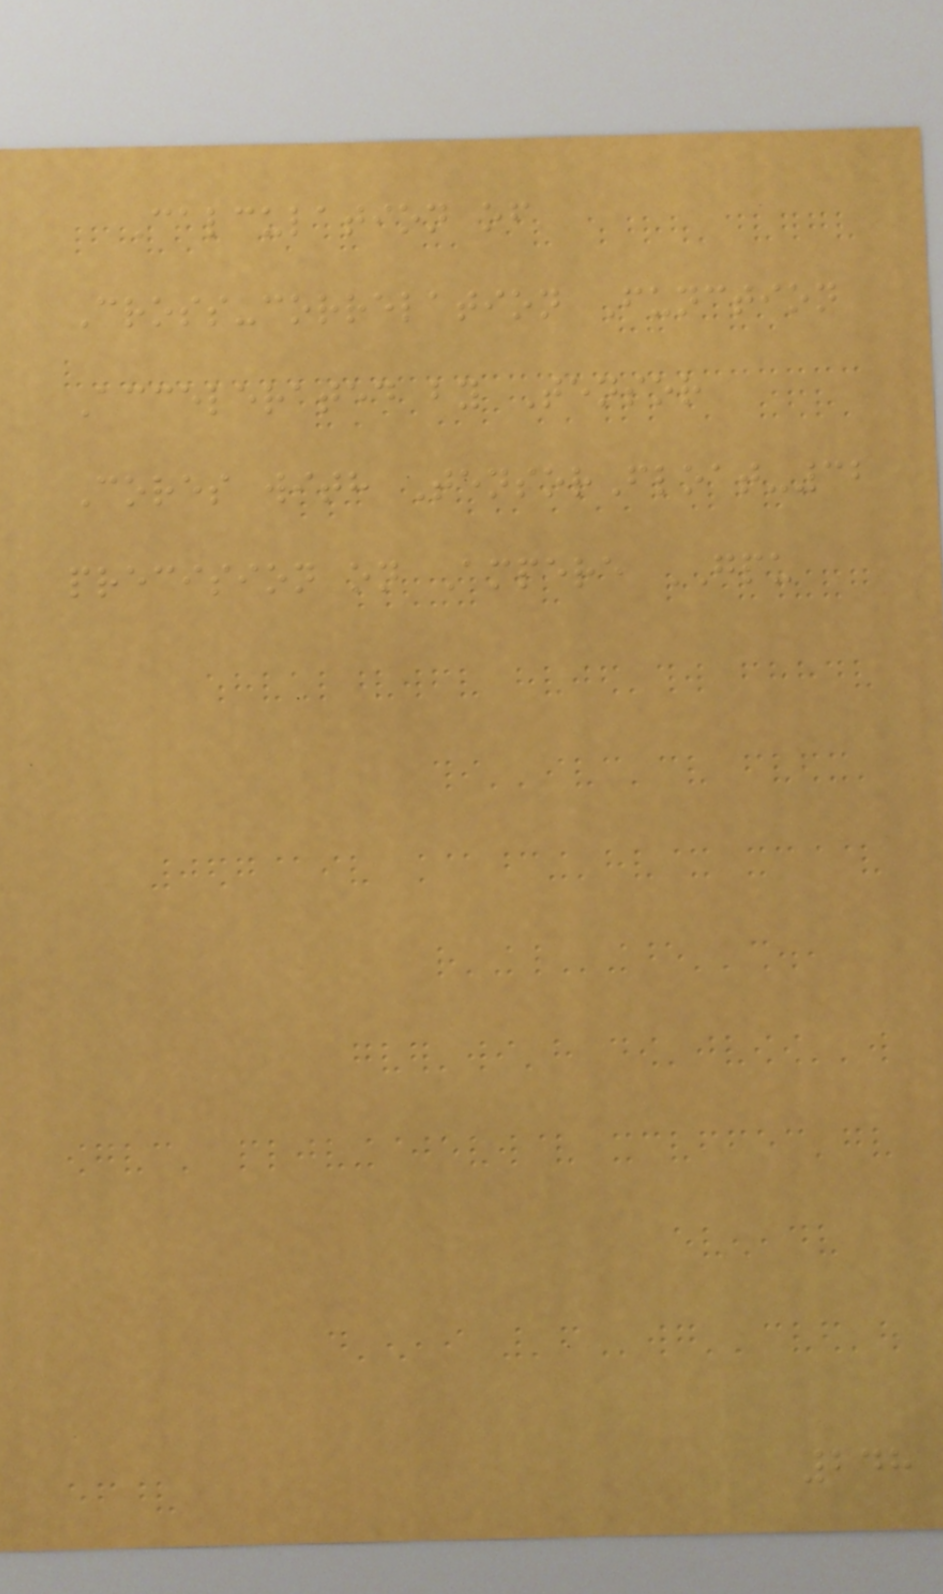Calculation of
Cross-correlation Function
Accelerated by Tensor
Cores with TensorFloat-32
precision on Ampere GPU
248
